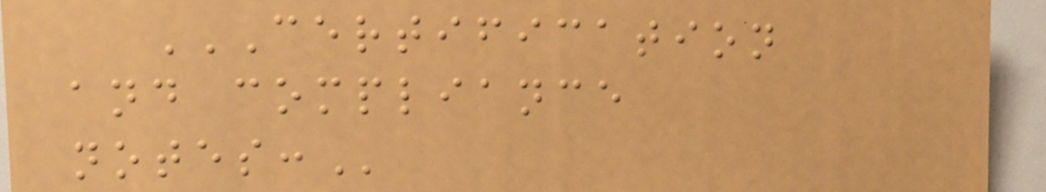CERTIFICATION
AND COMPLIANCE
NOTES:
